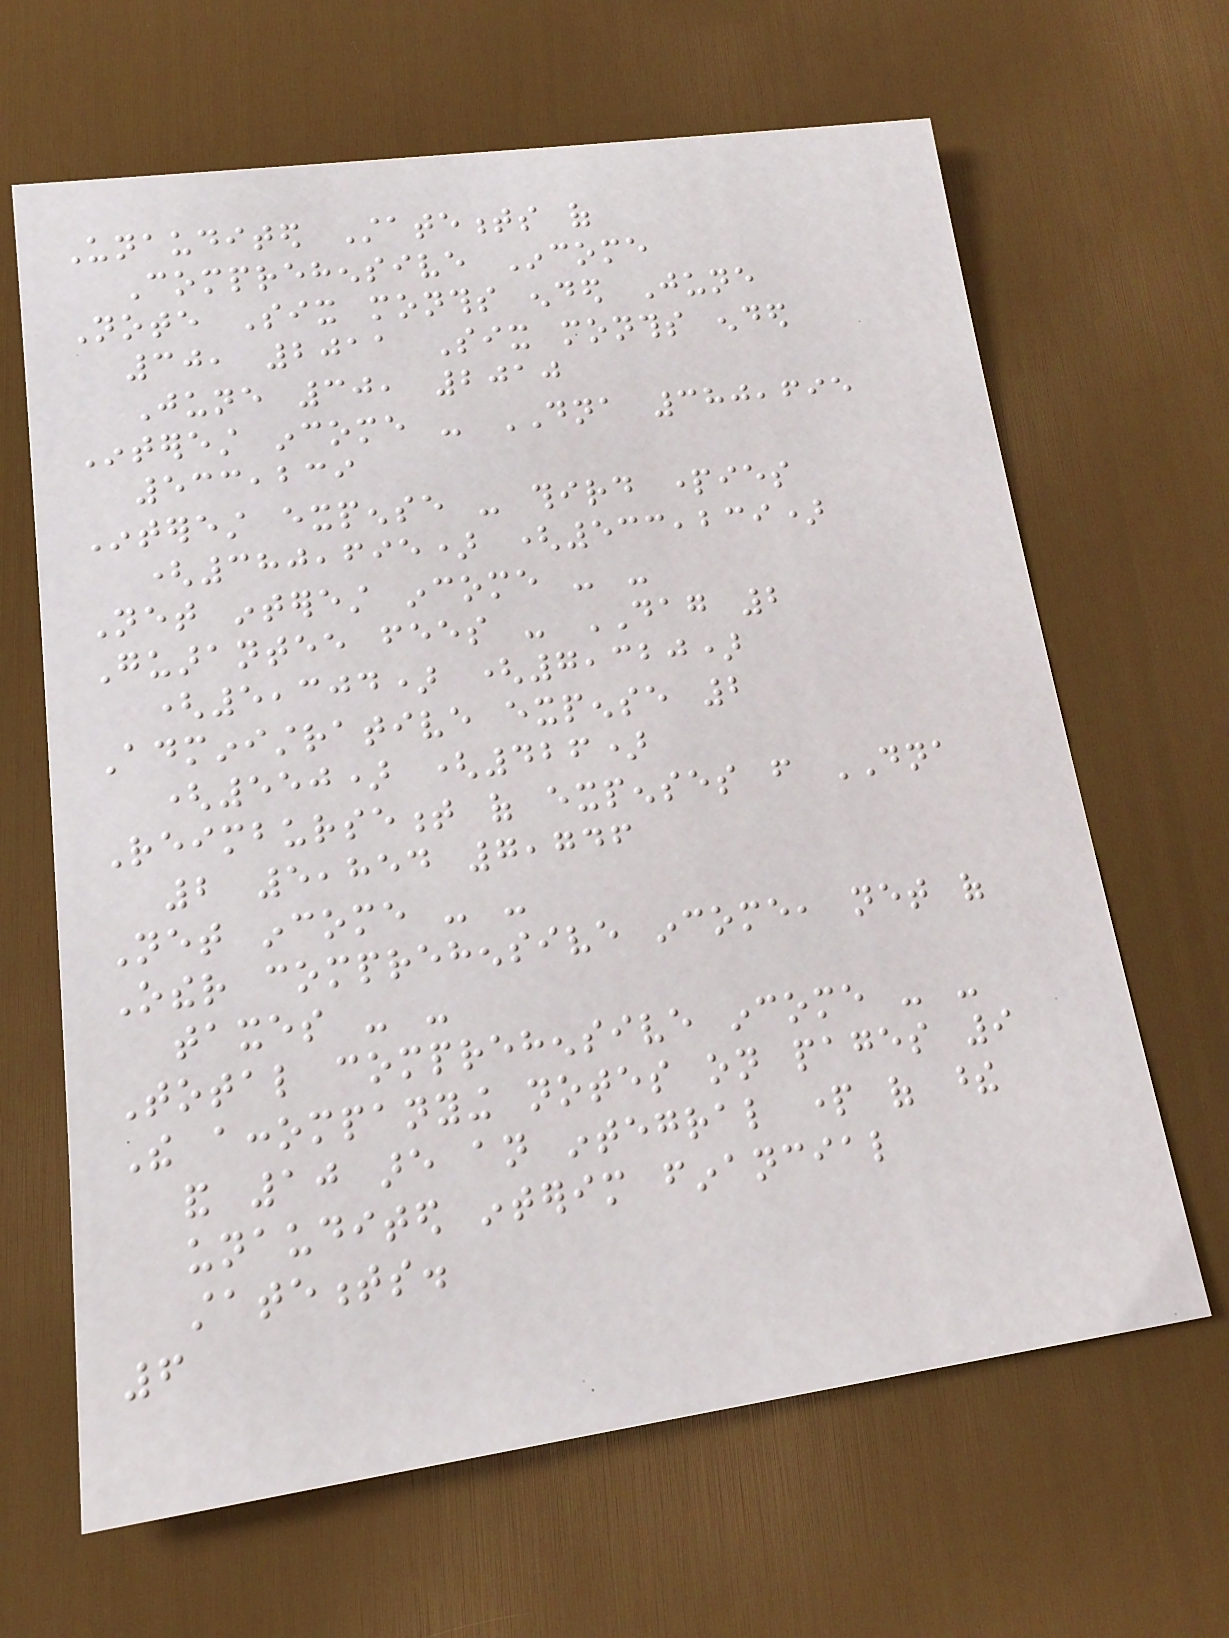Unaudited Statements of
Comprehensive Income
Note Six months ended June
30, 2011 Six months ended
June 30, 2010
Interest income - DNA 380,695
533,239
Interest expense - third parties
(380,695) (533,239)
Net interest income - -
Guarantee fees - DAG 2
(5,304) (7,320)
Administrative expense 2
(550) (426)
Reimbursement of expenses from DNA
2 5,854 7,746
Net income - -
Other comprehensive income, net of
taxes - -
Total comprehensive income - -
The accompanying notes on pages 9
and 10 are an integral part of these
unaudited interim financial
statements.
6
